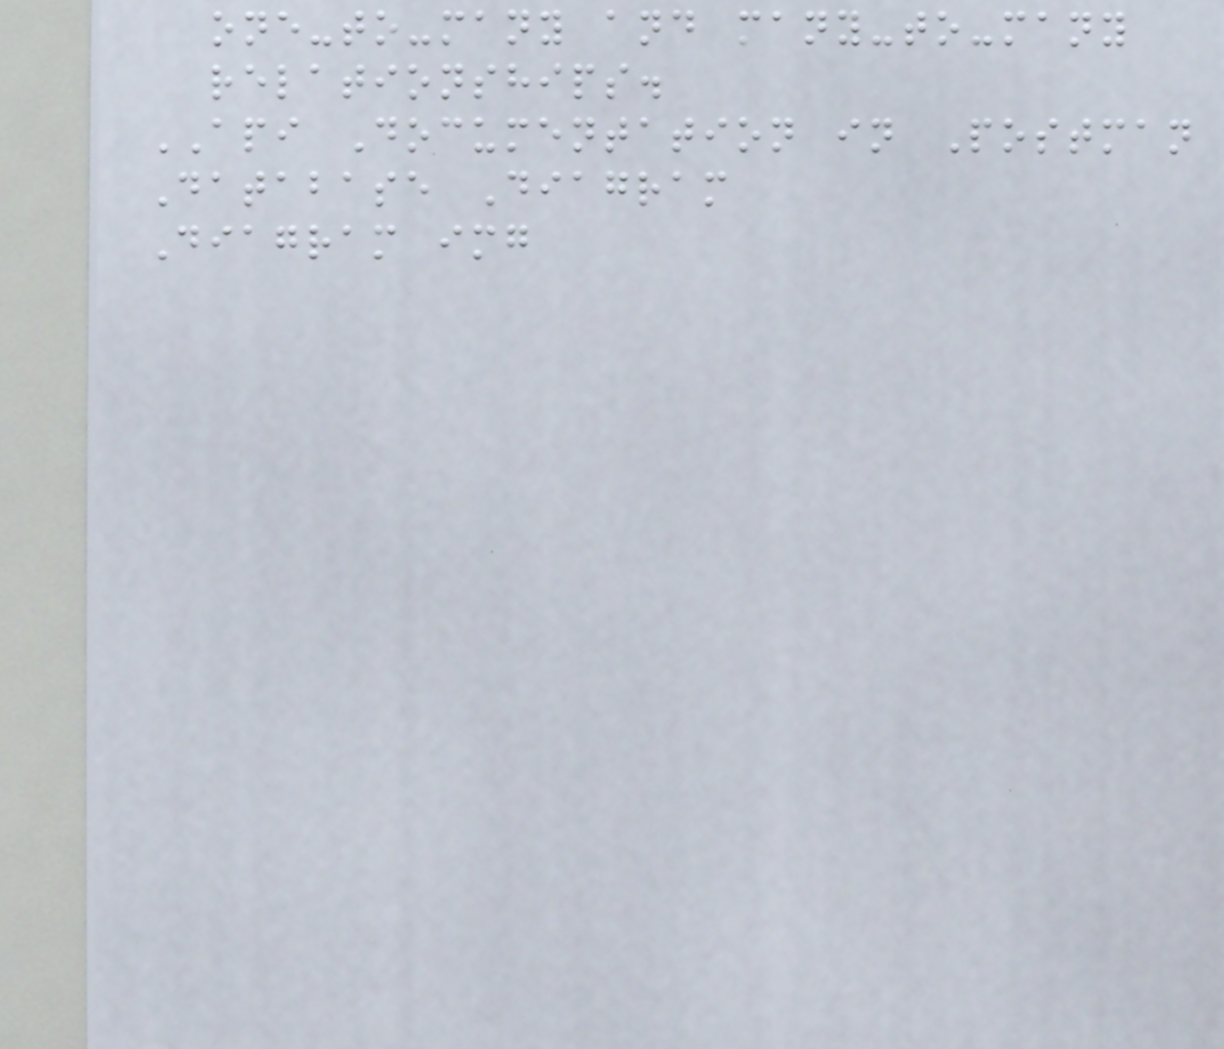one-to-many and many-to-many
relationships.
API Documentation in Postman
Database Diagram
Diagram img
